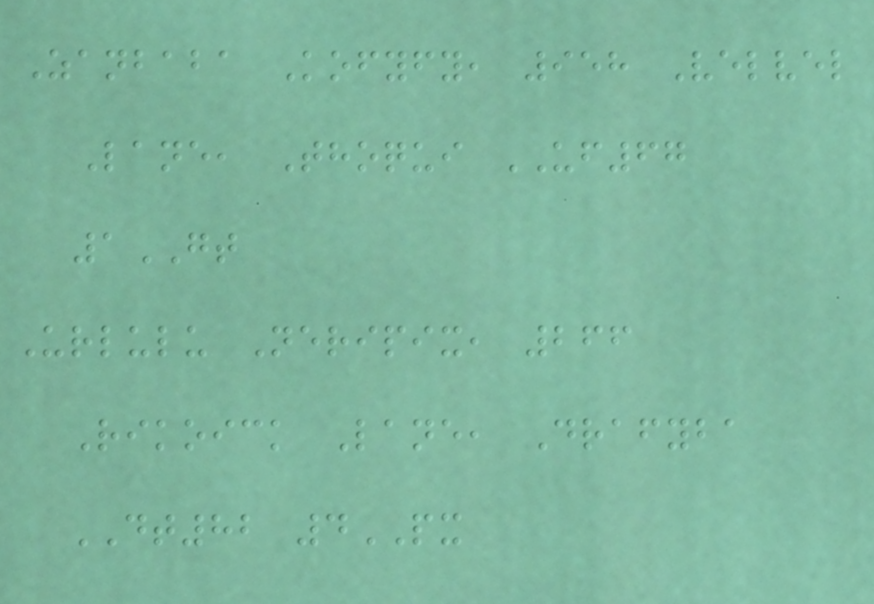Zanbaba Kofyfy, 958 Velvel
Lane, Thoqui UF67
1GT
Urlulu Neripix, 266
Rikoick Lane, Drafyba
DT82 4PX
